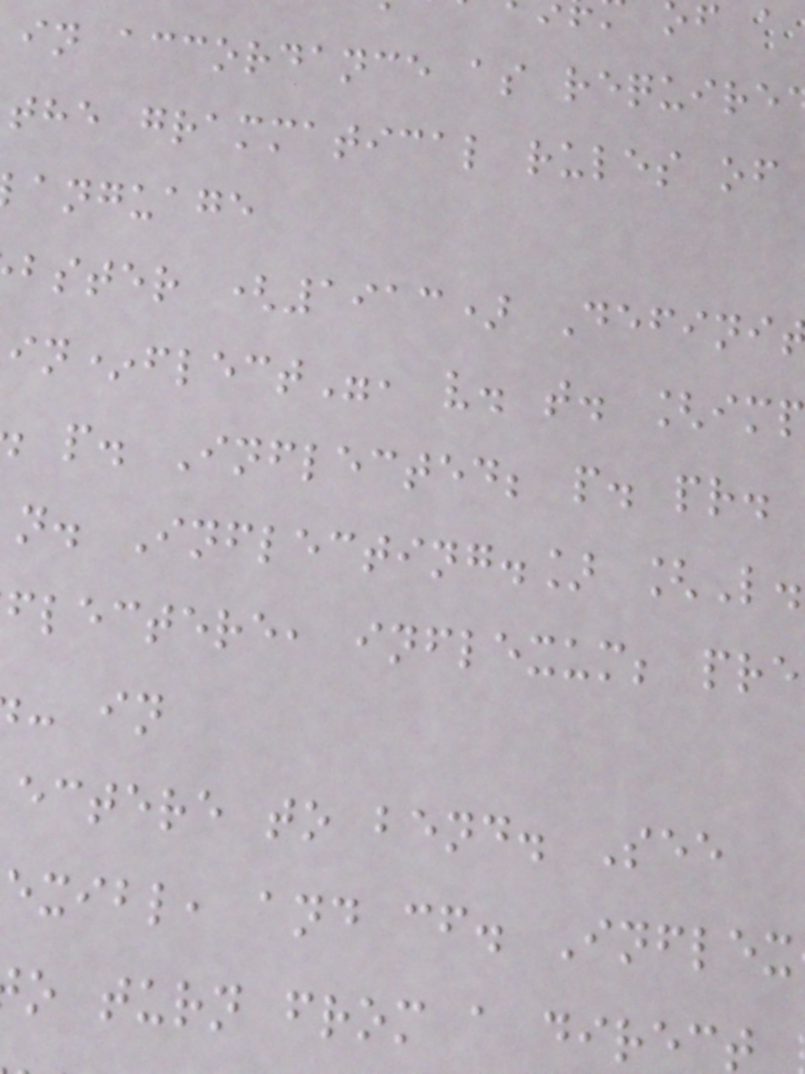in accordance as require
the grammatical rules of
anguage
bster (1913) Defini
in*flect", v. t. [imp
p. Inflected; p. pr.
n. Inflecting.] [L.
flectere, inflexum; pre
- in
ectere to bend. See
exibl, and cf. Inflex
o turn from a direct
